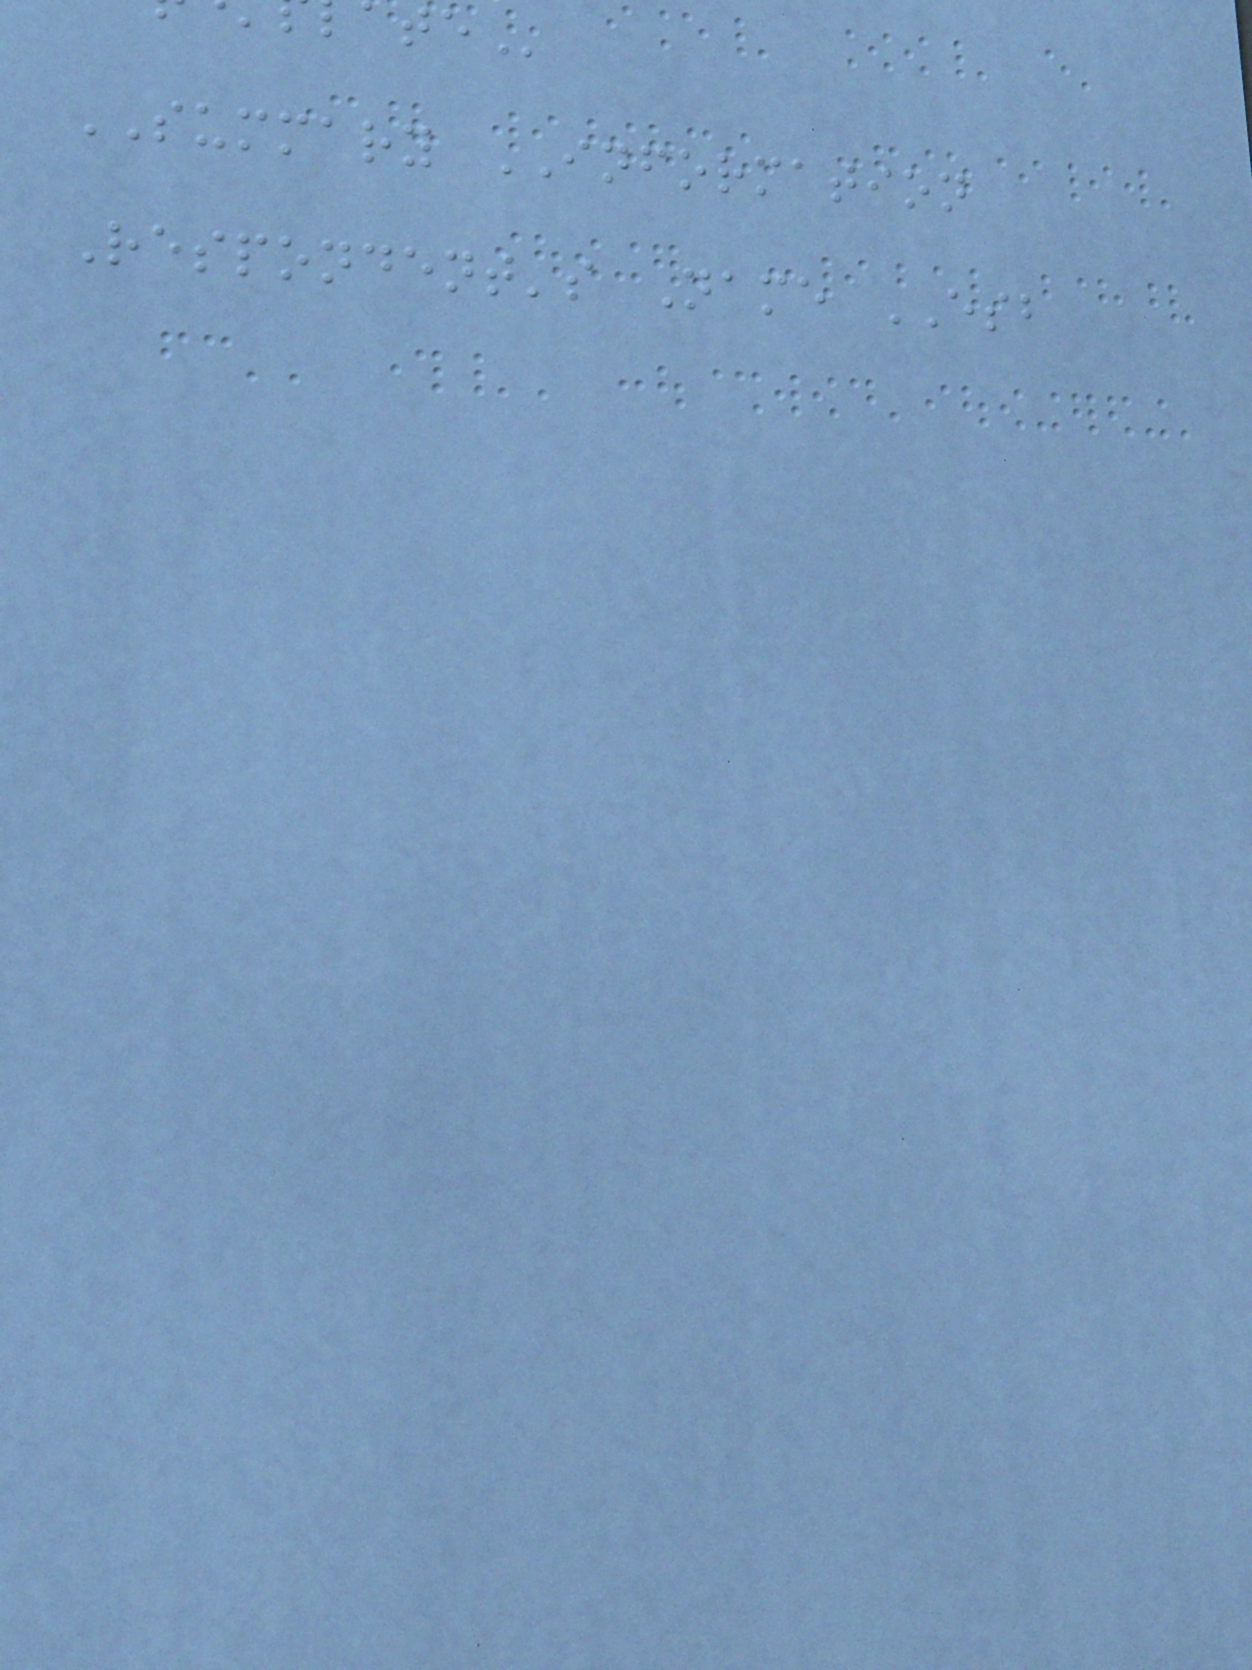SUMMARY INFORMATION
Respondent's Name ESB
